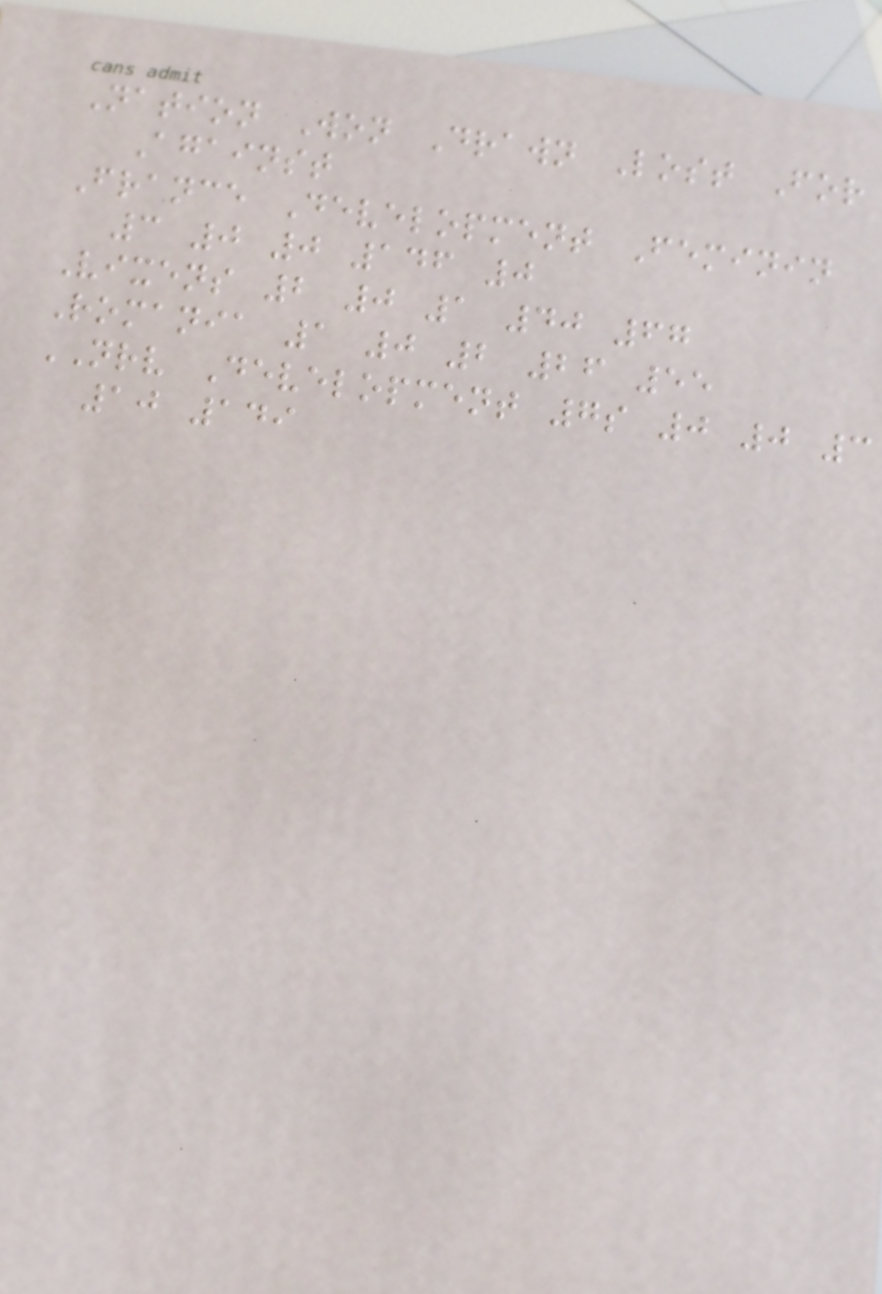Nation Won Drawn Lost For
Against
France Development Feminin
3 0 0 146 0
Vixens 2 0 1 40 67
Romania 1 0 2 26 55
NRV Development 7s 0 0 3
10 149
